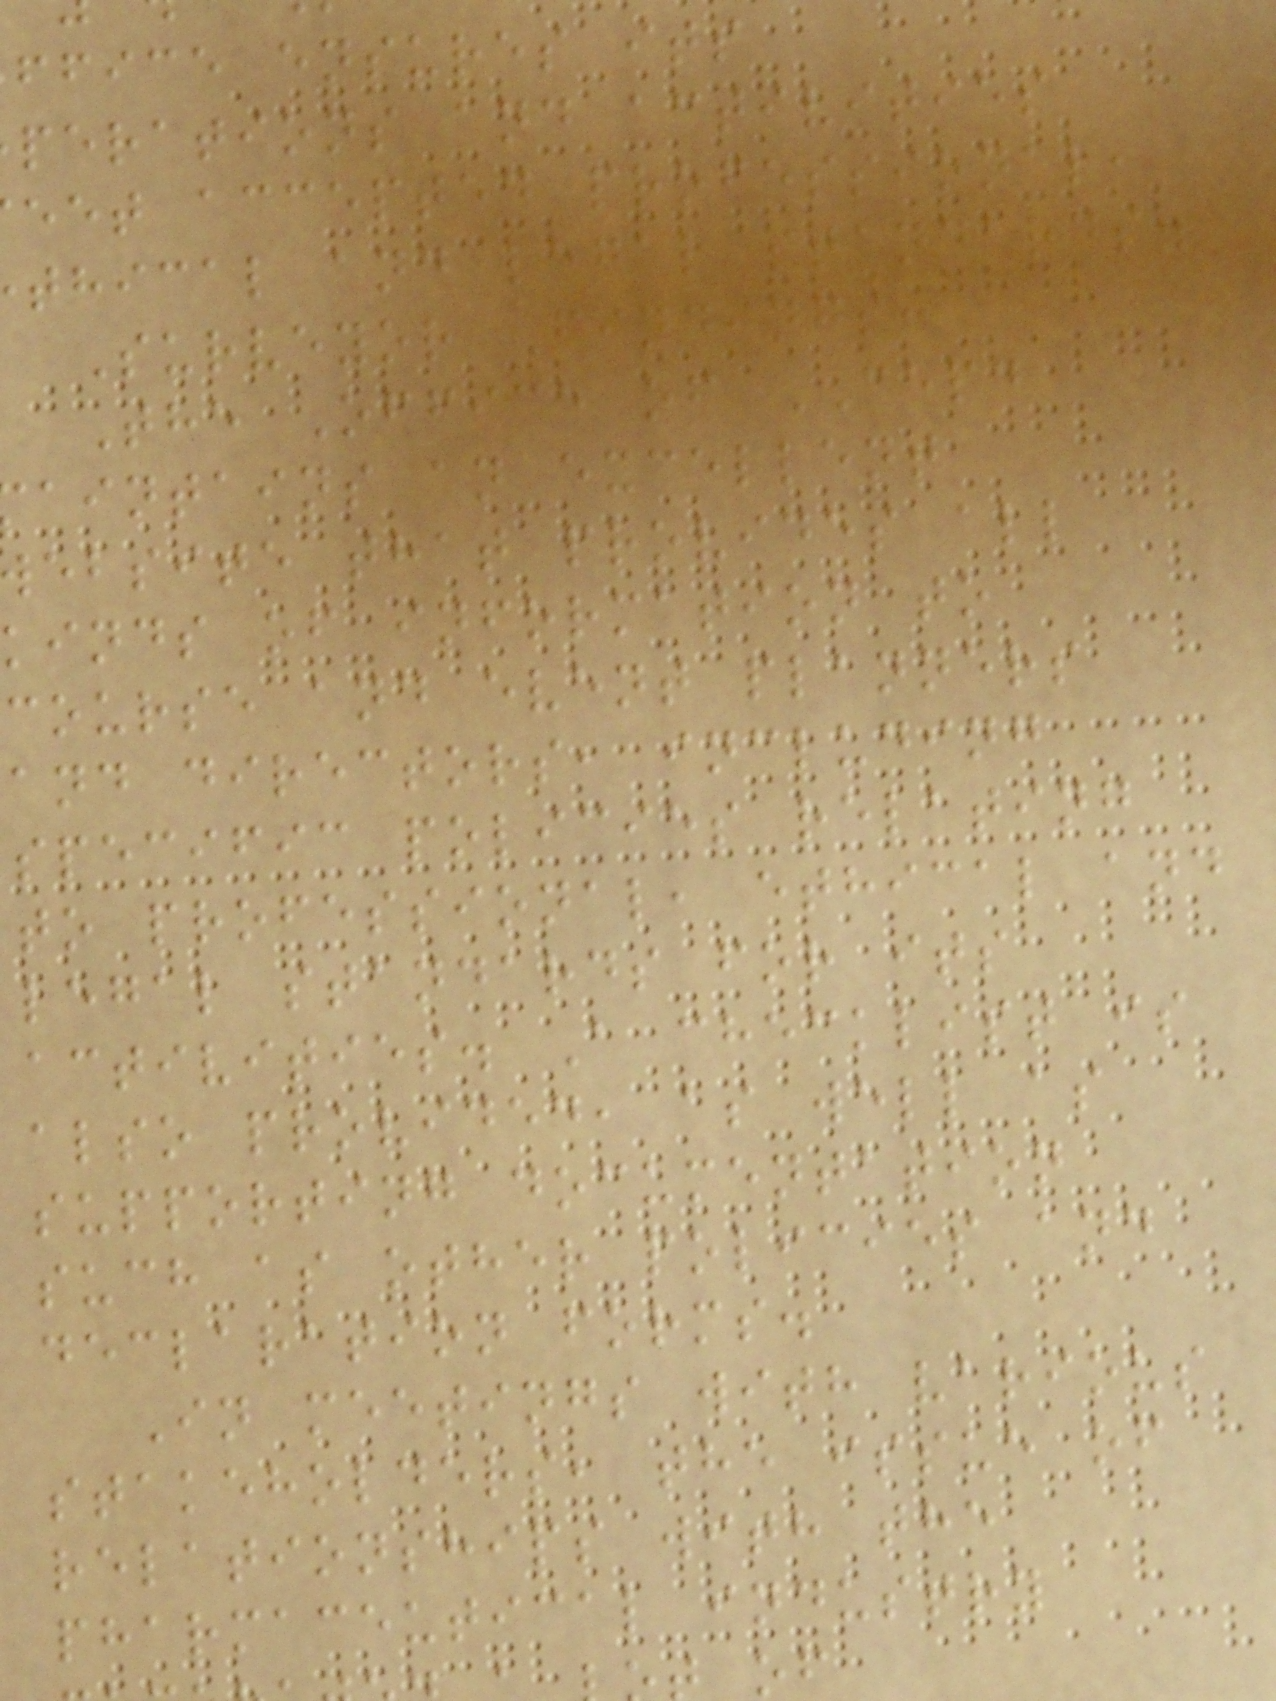ffice ensures its
perations and activities
eet accepted professional,
thical and legal standards.
Surveyor Findings:
The Office of CEPD
aintains an excellent
ebsite that provides all
kinds of information to
course and event planners
and directors, including
specific policies relating
to professional, ethical and
legal standards for its
activities. A checklist is
also provided, as well as
supporting documentation
such as other policies and
declaration forms.
In meetings with various
stakeholders, the issue of
relationships with the
pharmaceutical industry
